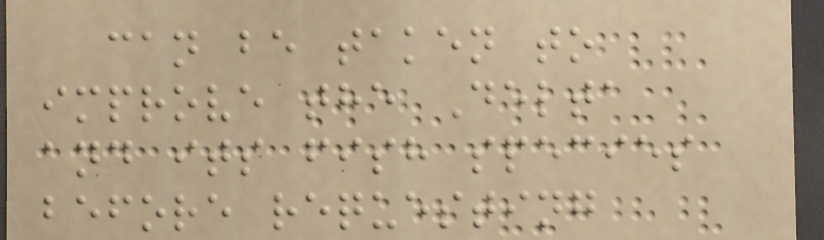can be taken to
improve the Delta
and its fish species
before requesting
